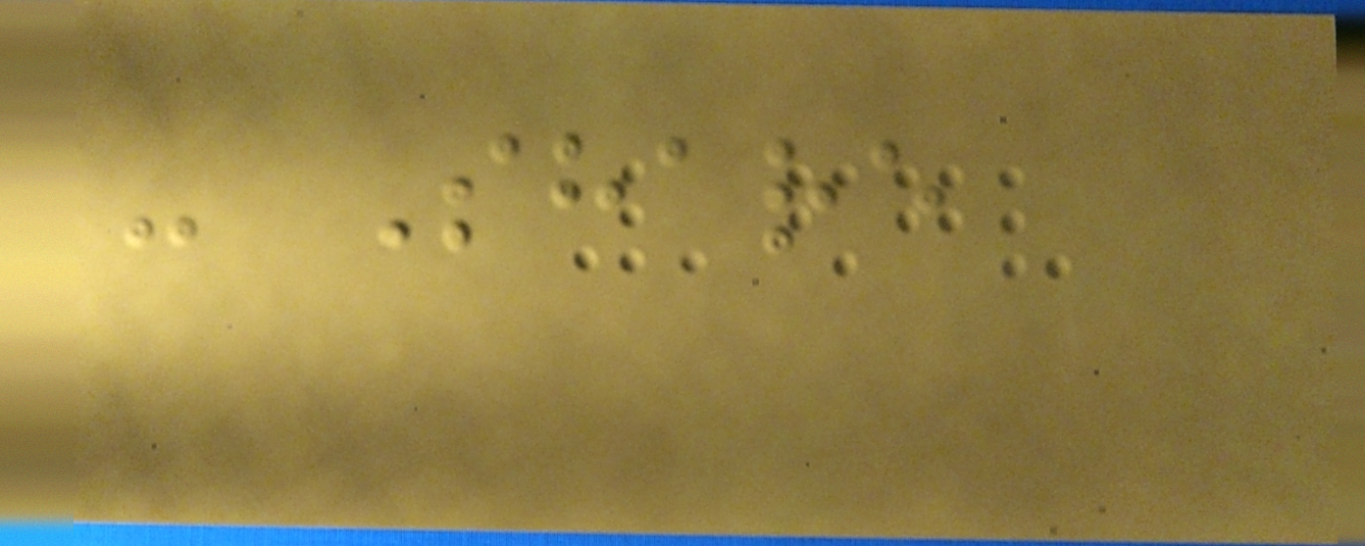- Share
